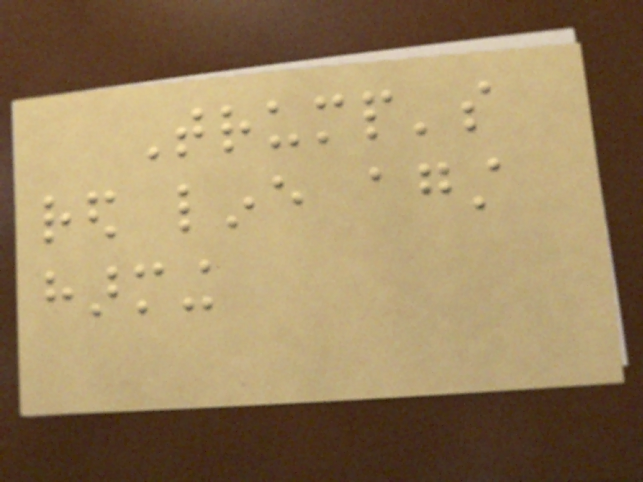Trump's
red line against
harming
